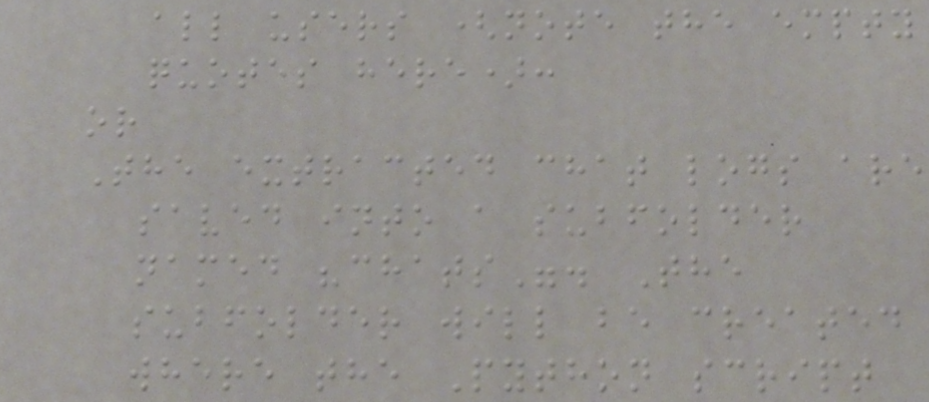all users (note the empty
quotes here):
or
The extracted chat logs are
saved into a subfolder
named "chats". The
subfolder will be created
where the Python script
